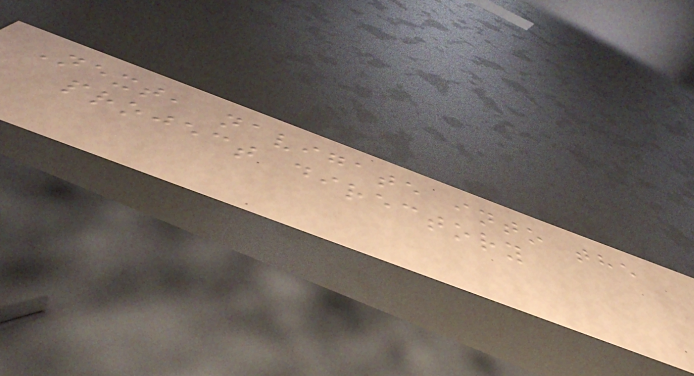Next, navigate into the
project directory
